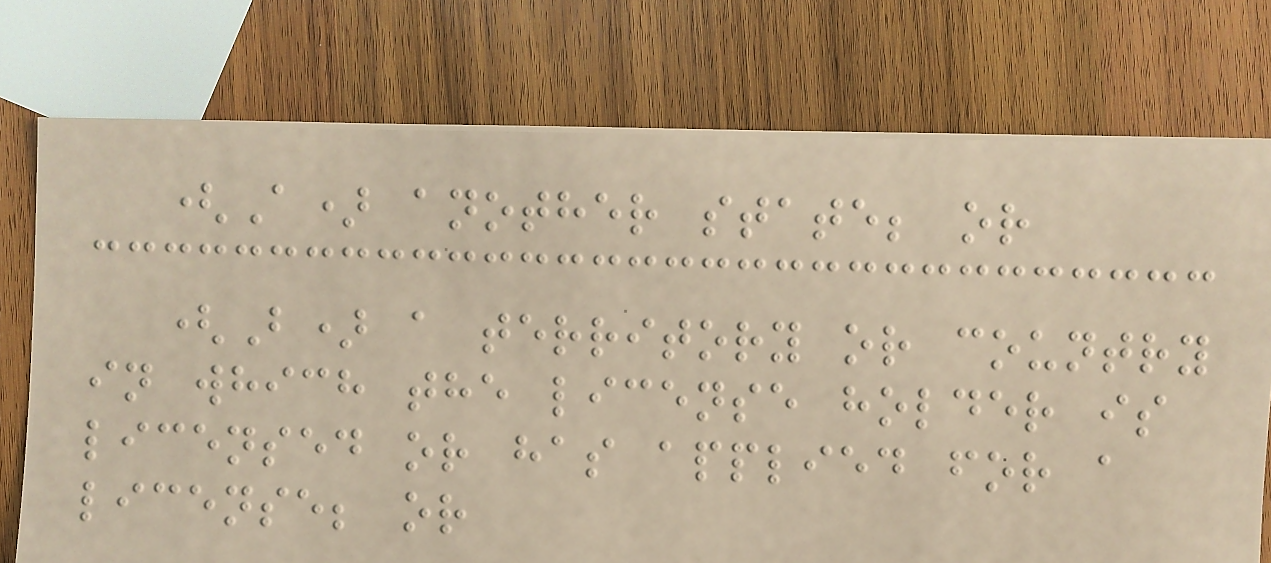(A) another state; or
(B) a territory or country
in which the license holder is
licensed or has applied for a
license; or
